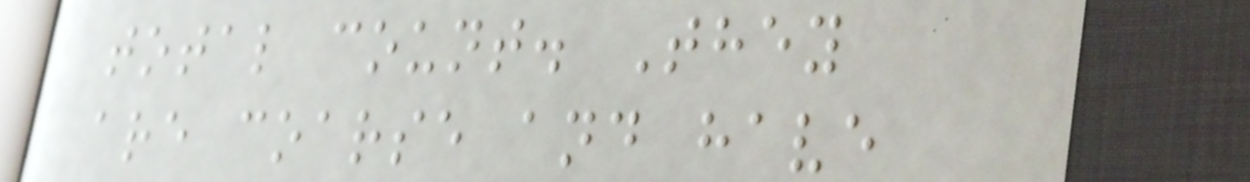total count. They
are coarse and have
